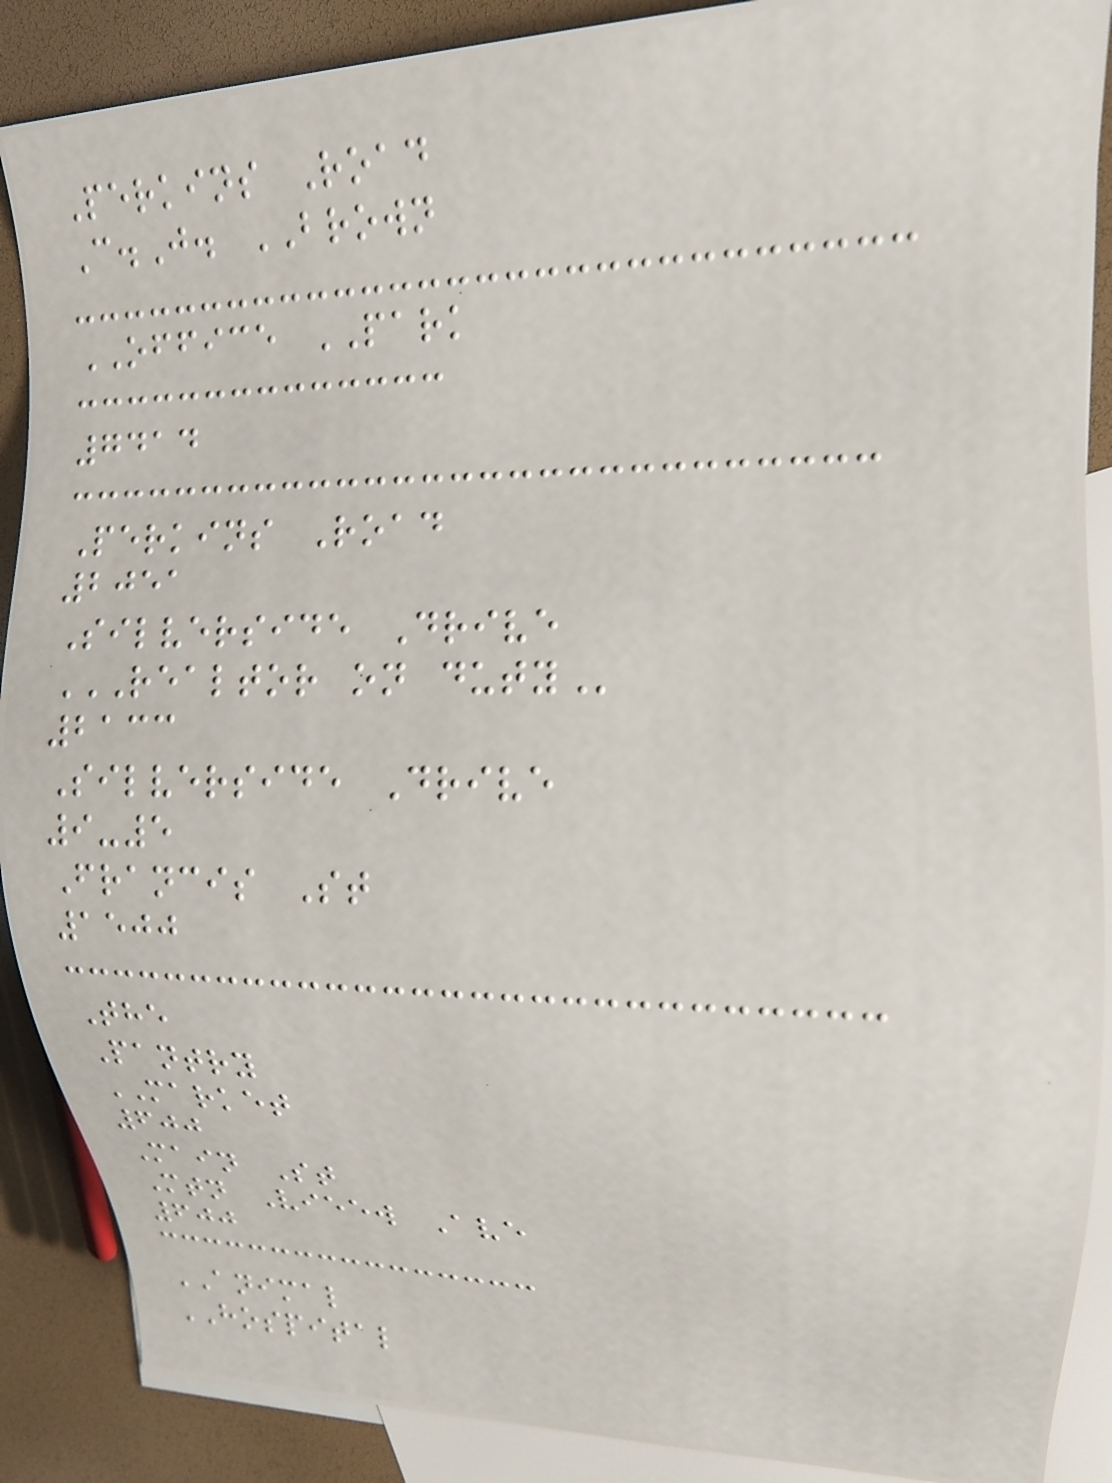Perkins Road
C.J. BROWN
OFFICE PARK
7414
Perkins Road
2051
Silverside Drive
REALTOR ON DUTY
2133
Silverside Drive
9-5
Francis St
1500
The
Pantry
MARKET
600
Main St
Mtn Vieew Ave
600
ANIMAL
HOSPITAL
